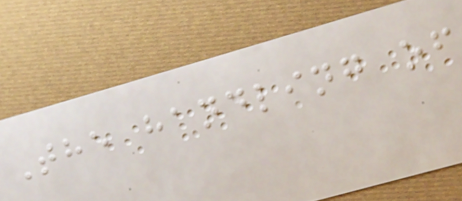The handling of
